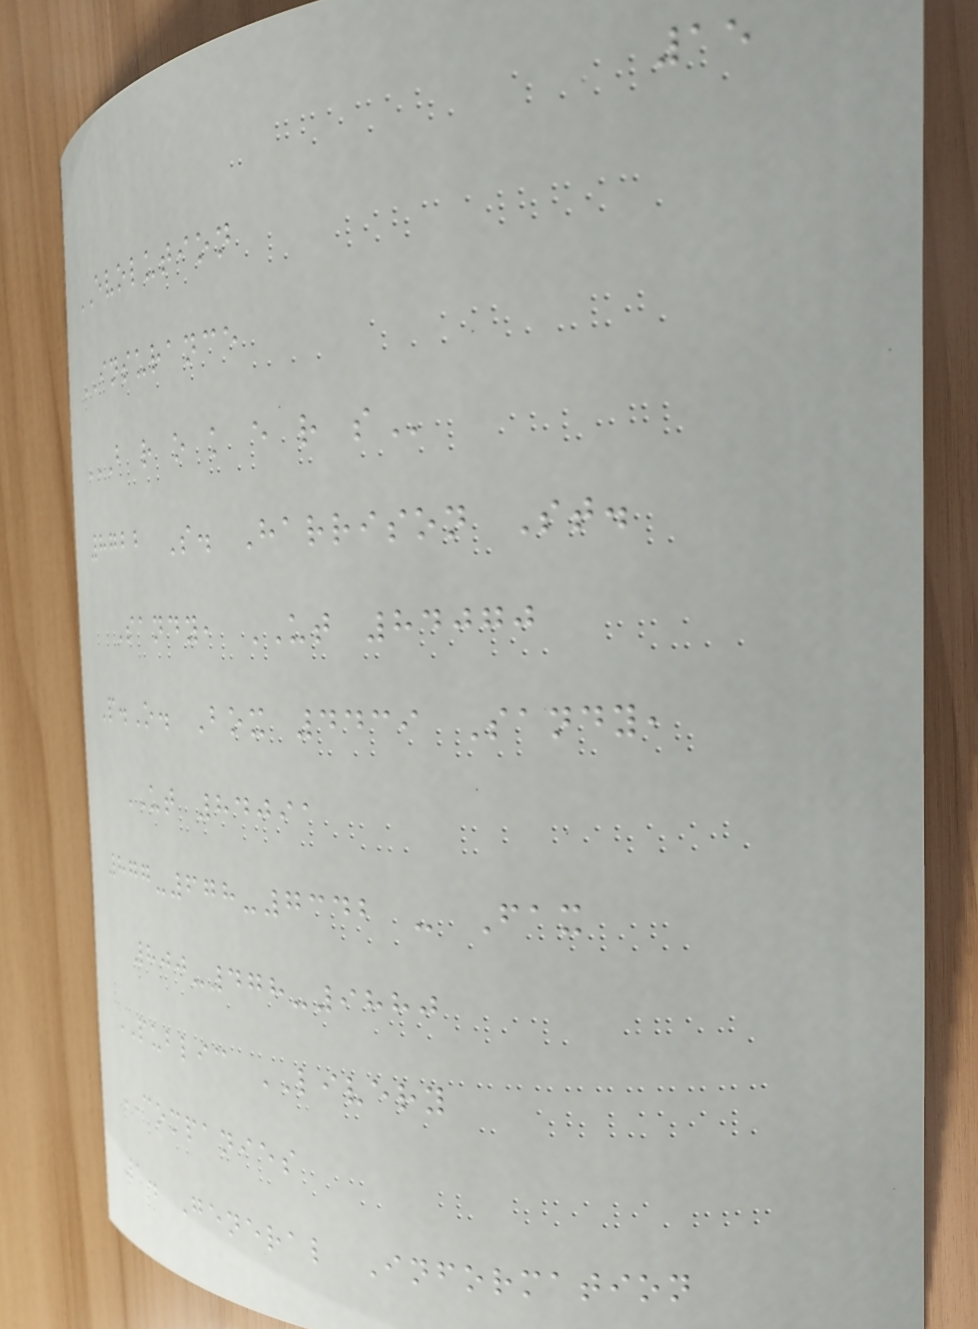15
EVOLUTION
INSURANCE
B R O K E R S
8722 S. Harrison St.
Sandy, UT 84070
P.O. Box 4439 Sandy,
UT 84091
877-678-7342 - Fax
800-478-9880
PUBLIC LIVERY
COMPANIES
1. General Information
